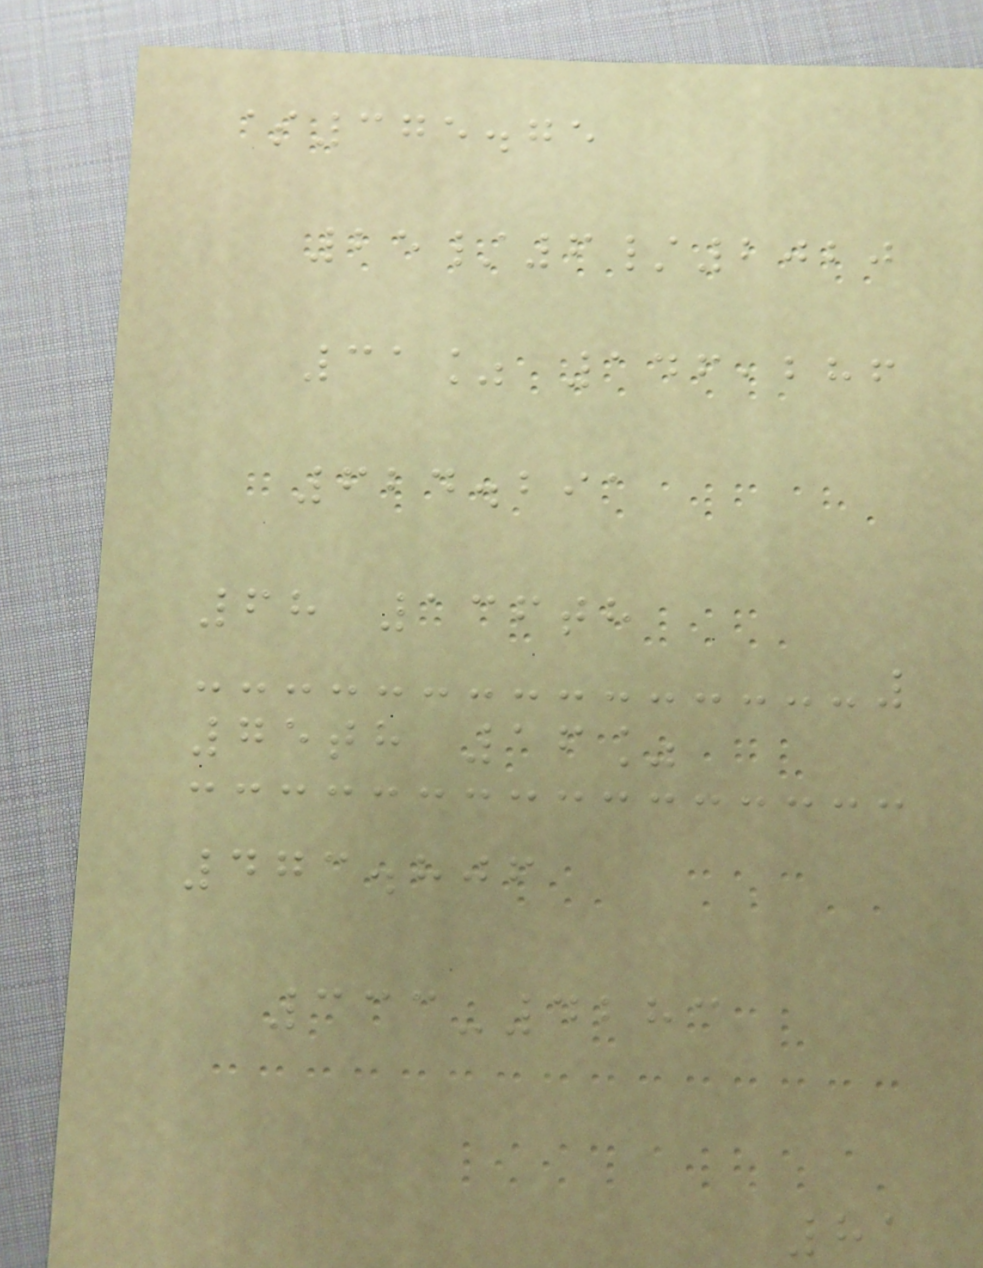$375.75
25/6/2020
31% 146,286
624.291
68 136th
75th 16%
473.806
333-4283
81
